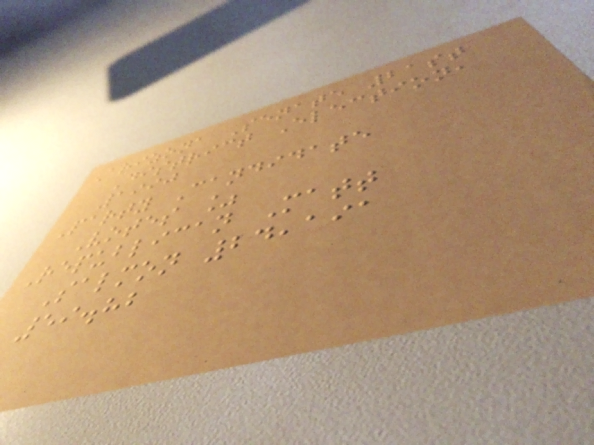Arizona Senate 21st
District Election,
1990
Party Candidate
Votes %
Republican Matt
Salmon 24,191
59.82
